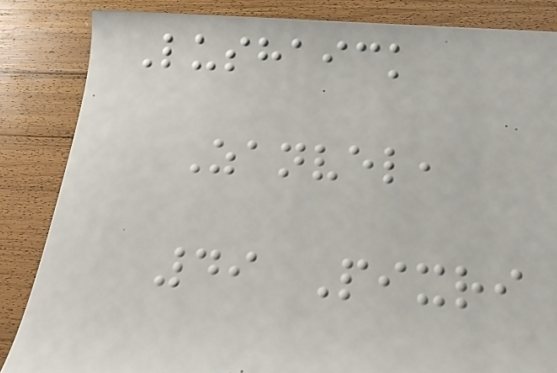Lushaick
Zanvel,
49 Pixri
